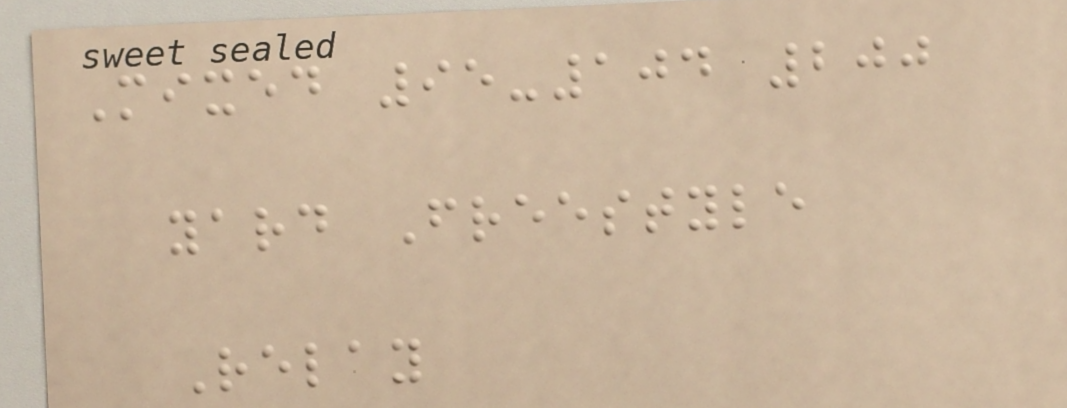Mixed 95-104 200
yard Freestyle
Relay
